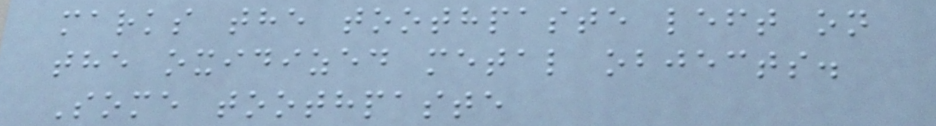marks the toothpaste left on
the oxidized metal objects.
Some toothpaste
